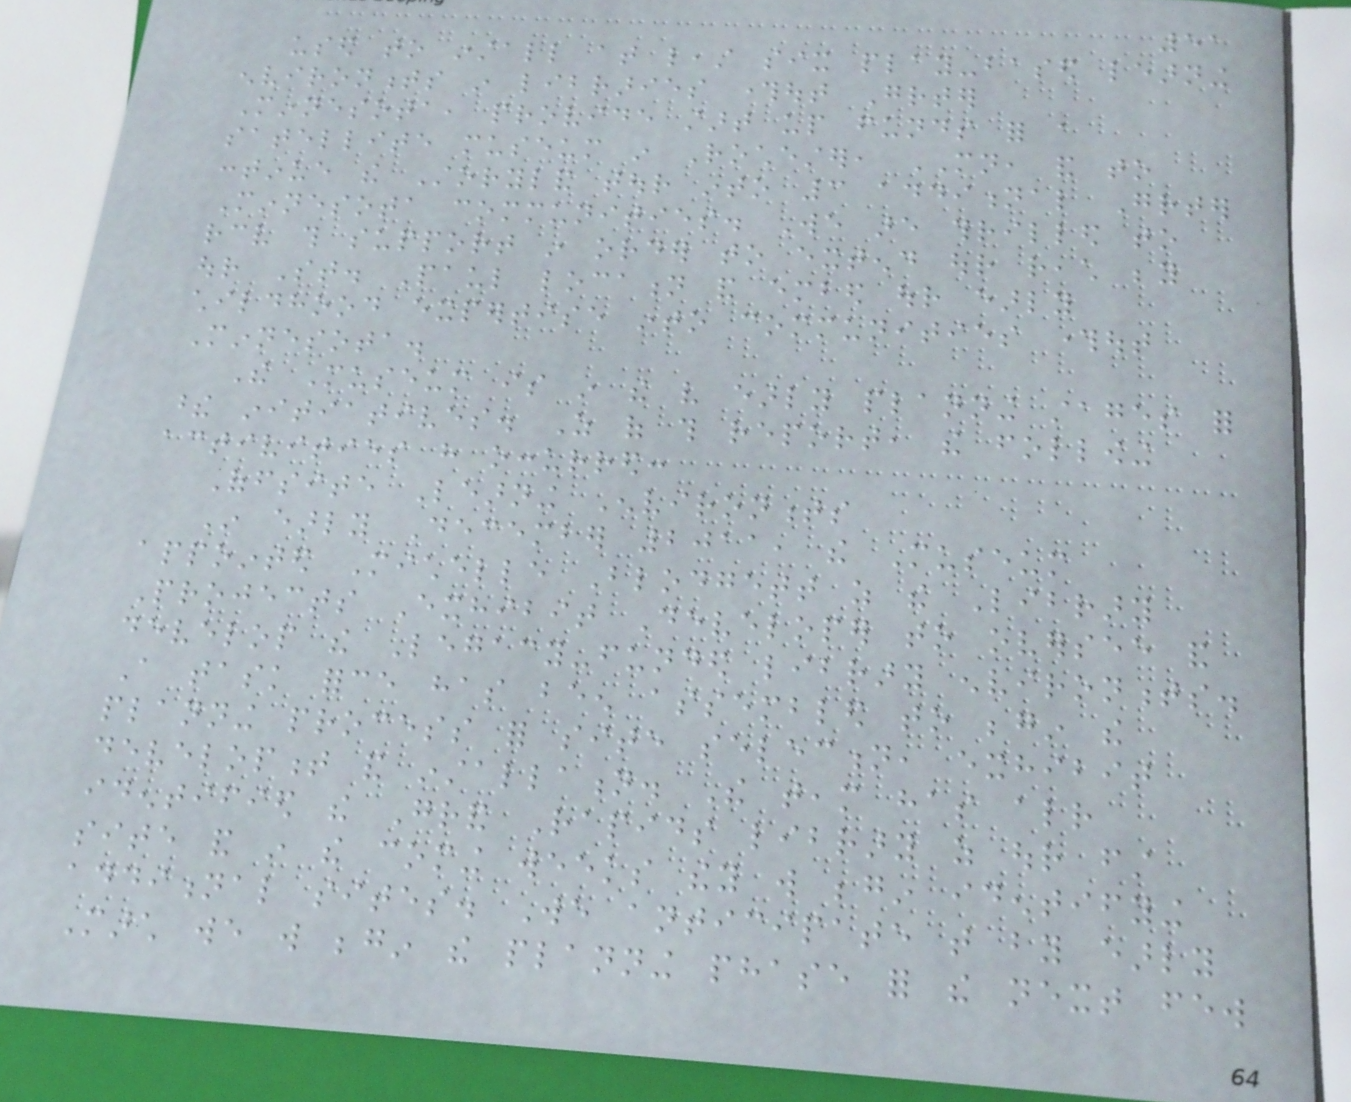51
used to install at least six play-based learning
environments in libraries throughout Greater
Minnesota, provide start up funds for a
satellite museum in Rochester, MN, and to
continue the Storyland tour into 3 additional Greater
Minnesota communities. We are thrilled to
receive this support in order to extend our reach beyond
our St. Paul location and embed our early
childhood expertise into communities throughout
Minnesota.
The Museum is in the very early planning stages for
these initiatives. As of this report, the following
activities have occurred:
Offsite Learning Environments
In early December 2011, the Museum
appointed Michelle Blodgett as the Library
Projects Exhibit Developer to oversee and
develop the Legacy-funded library environments.
A task force has been assembled to begin the
planning process for site selection, exhibit
development and installation. The team has already
identified the Grand Rapids library as our first
site and in the coming weeks they will begin identifying
additional sites. We anticipate that by early
March we will begin the planning phase for the next few
